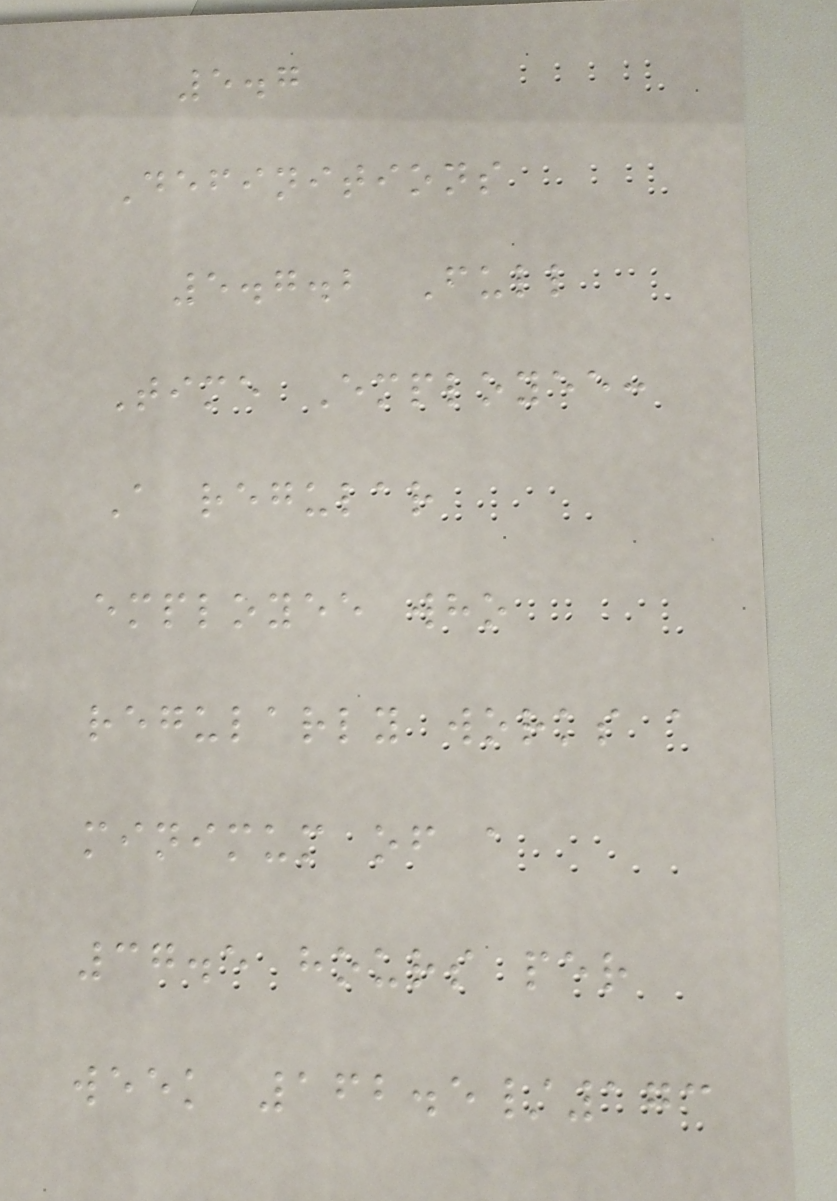5.7
Definitions
5.7.2 Full
Time Employee:
A regular
employee who
regularly works a
minimum of a
37.5 hours per
week 162.5/173
